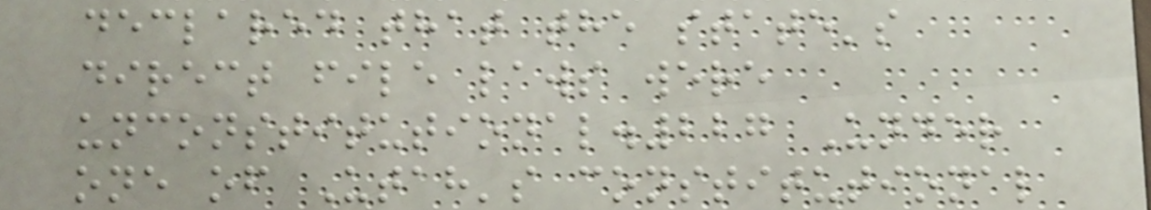declared that the state's
direct file laws were
unconstitutional.227 Under
one of Utah's constitutional
